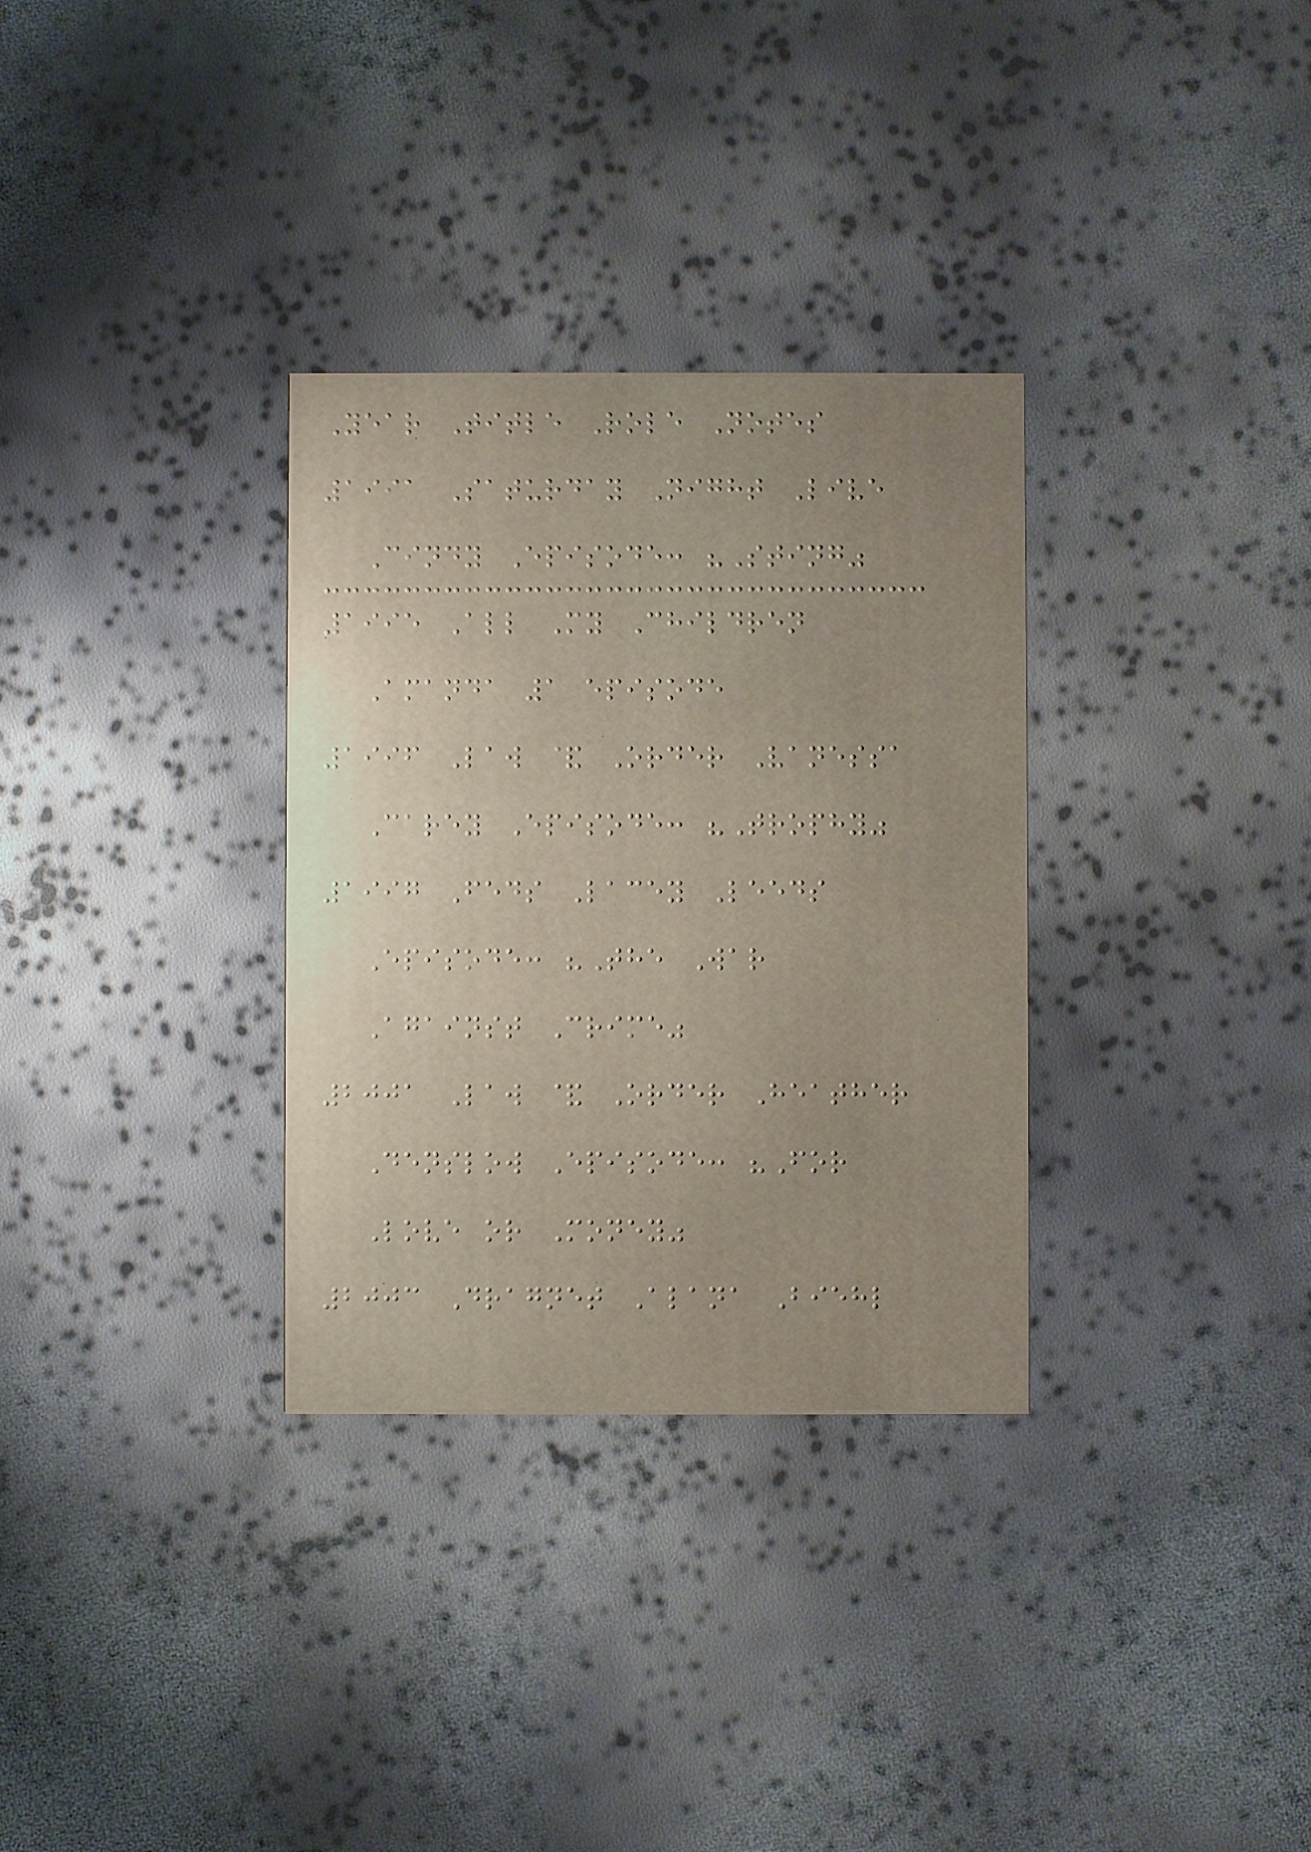Year Title Role Notes
1991 Saturday Night Live
Cindy Episode: "Sting"
1995 All My Children
Amanda 1 episode
1996 Law & Order Vanessa
Carey Episode: "Trophy"
1997 Feds Lacey Leeds
Episode: "The War
Against Crime"
2001 Law & Order Heather
Denslow Episode: "For
Love or Money"
2003 Dragnet Alana Biehl
